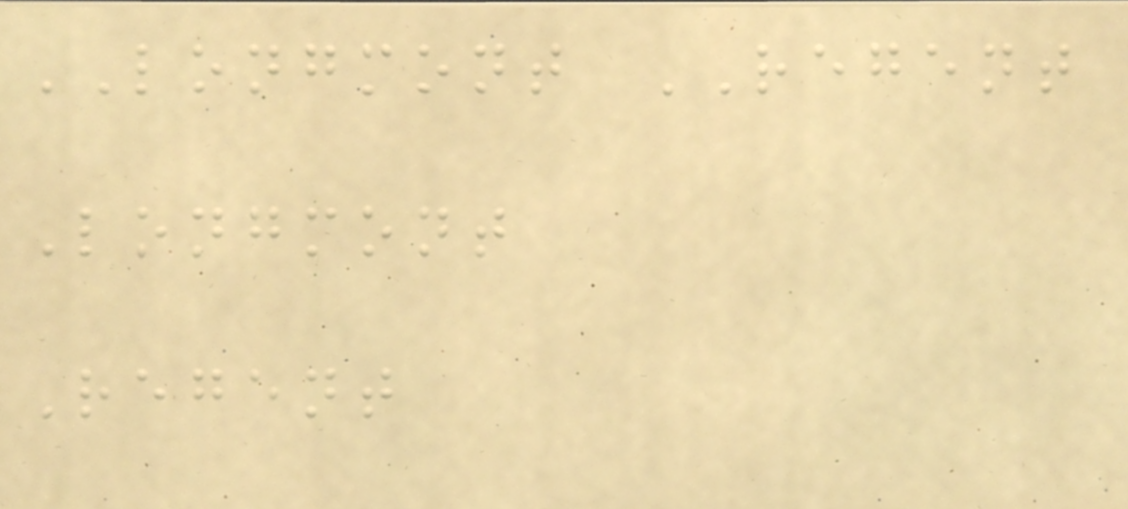LONGMONT REGENT
Longmont
Regent
